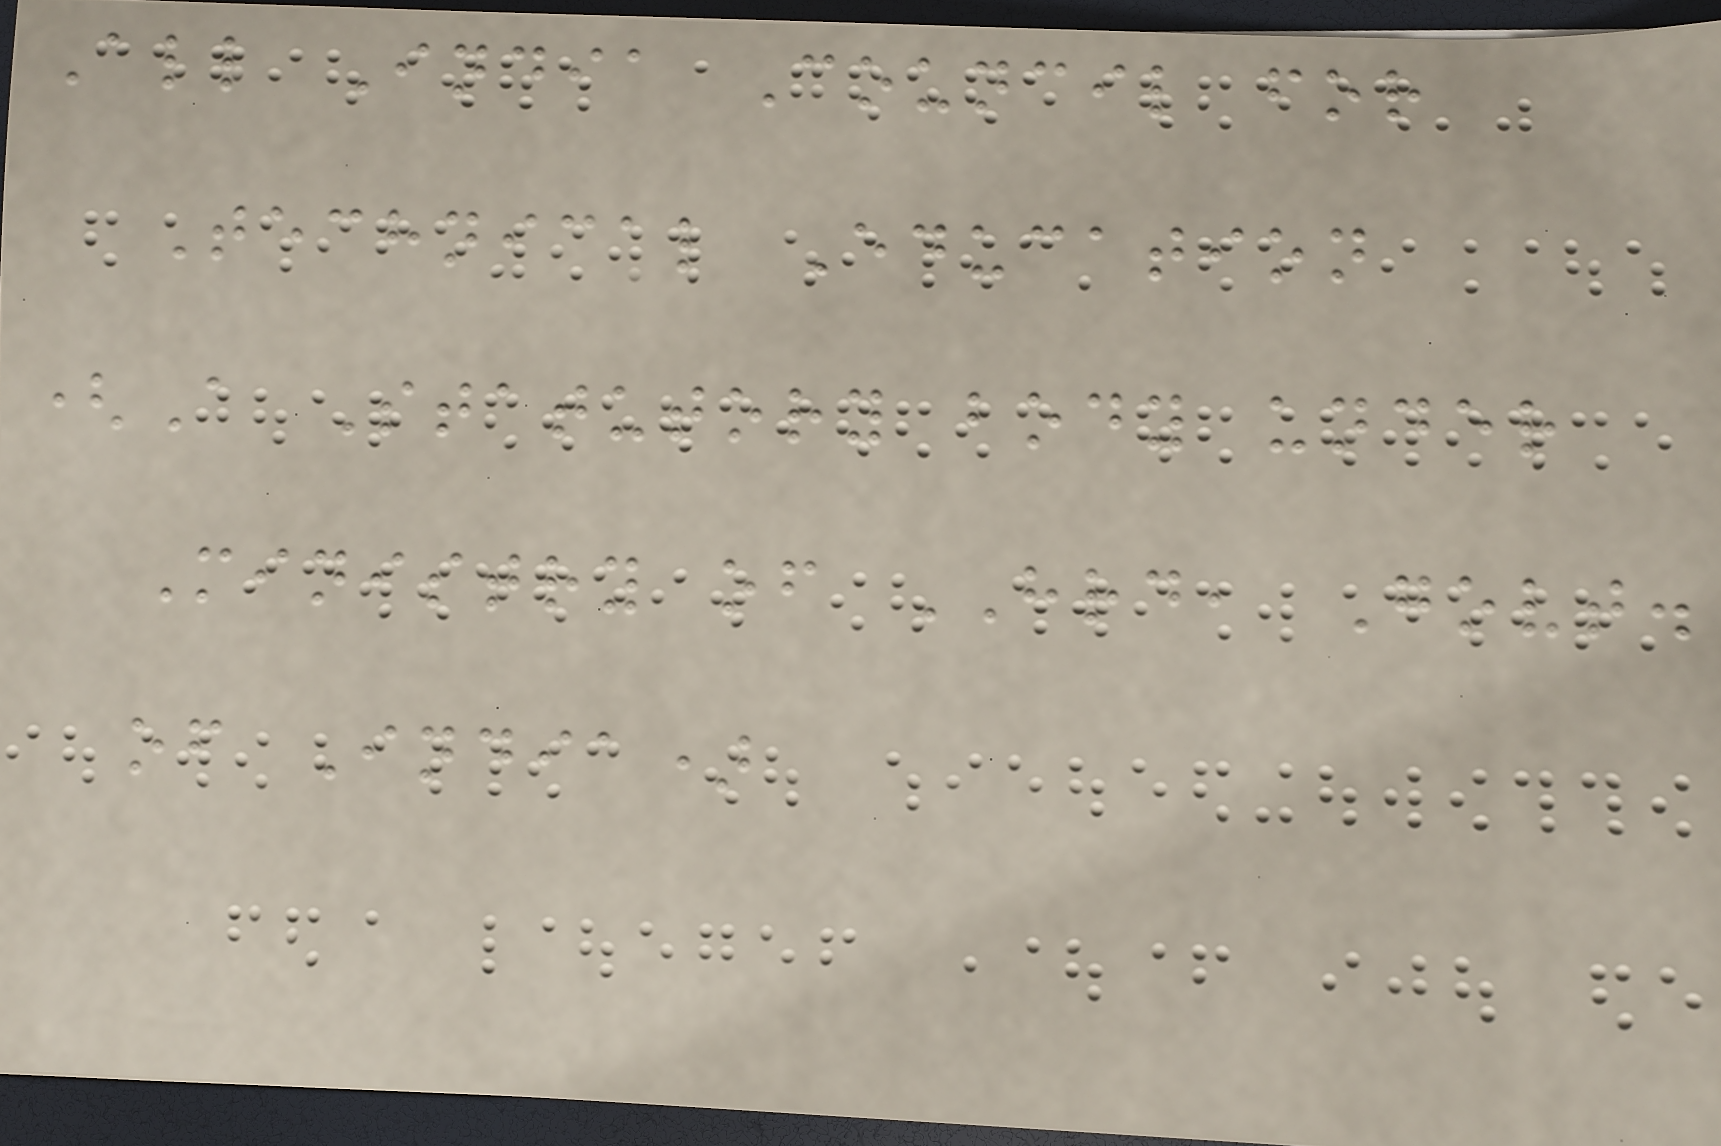All India Council for
Technical Education
(A Statutory body under
Ministry of HRD, Govt.
of India)
